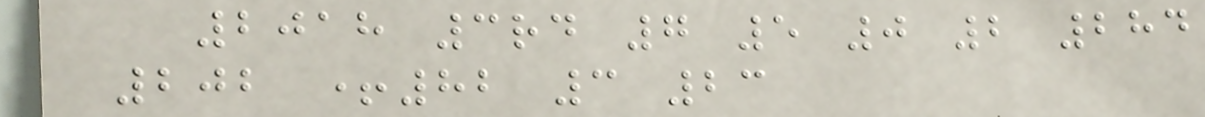2018 3rd 7 5 0 2 284
202 +82 3 23
